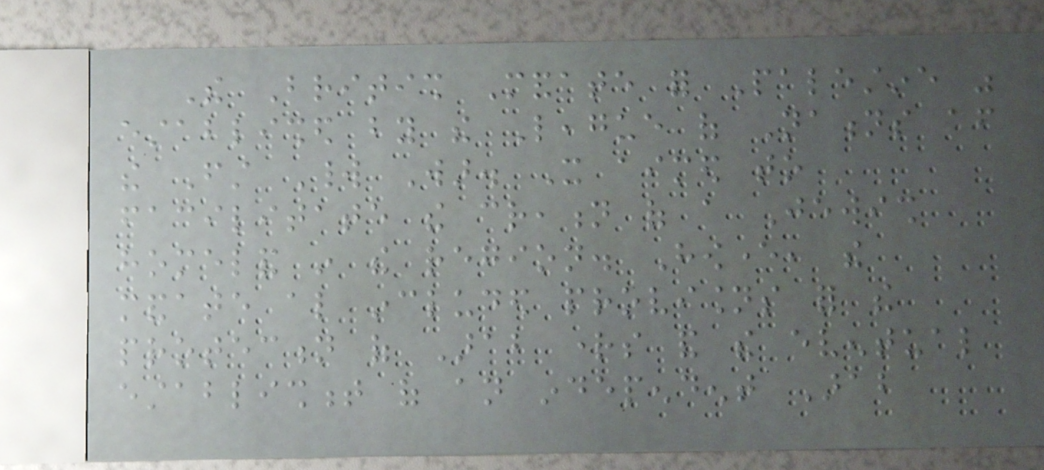The British Mandate for Palestine was
established by the League of Nations after
the First World War. It aimed to
facilitate the creation of a Jewish
homeland in the region. However, the
mandate also included provisions for the
protection of Arab rights and the eventual
establishment of an independent Arab
